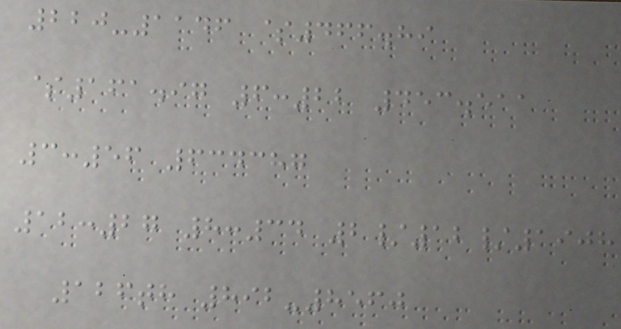220-1146 $466.89
$161.97 6:22 453.511
3:56 634387
12:27 8:34 2/12/1908
126th 892-8560
